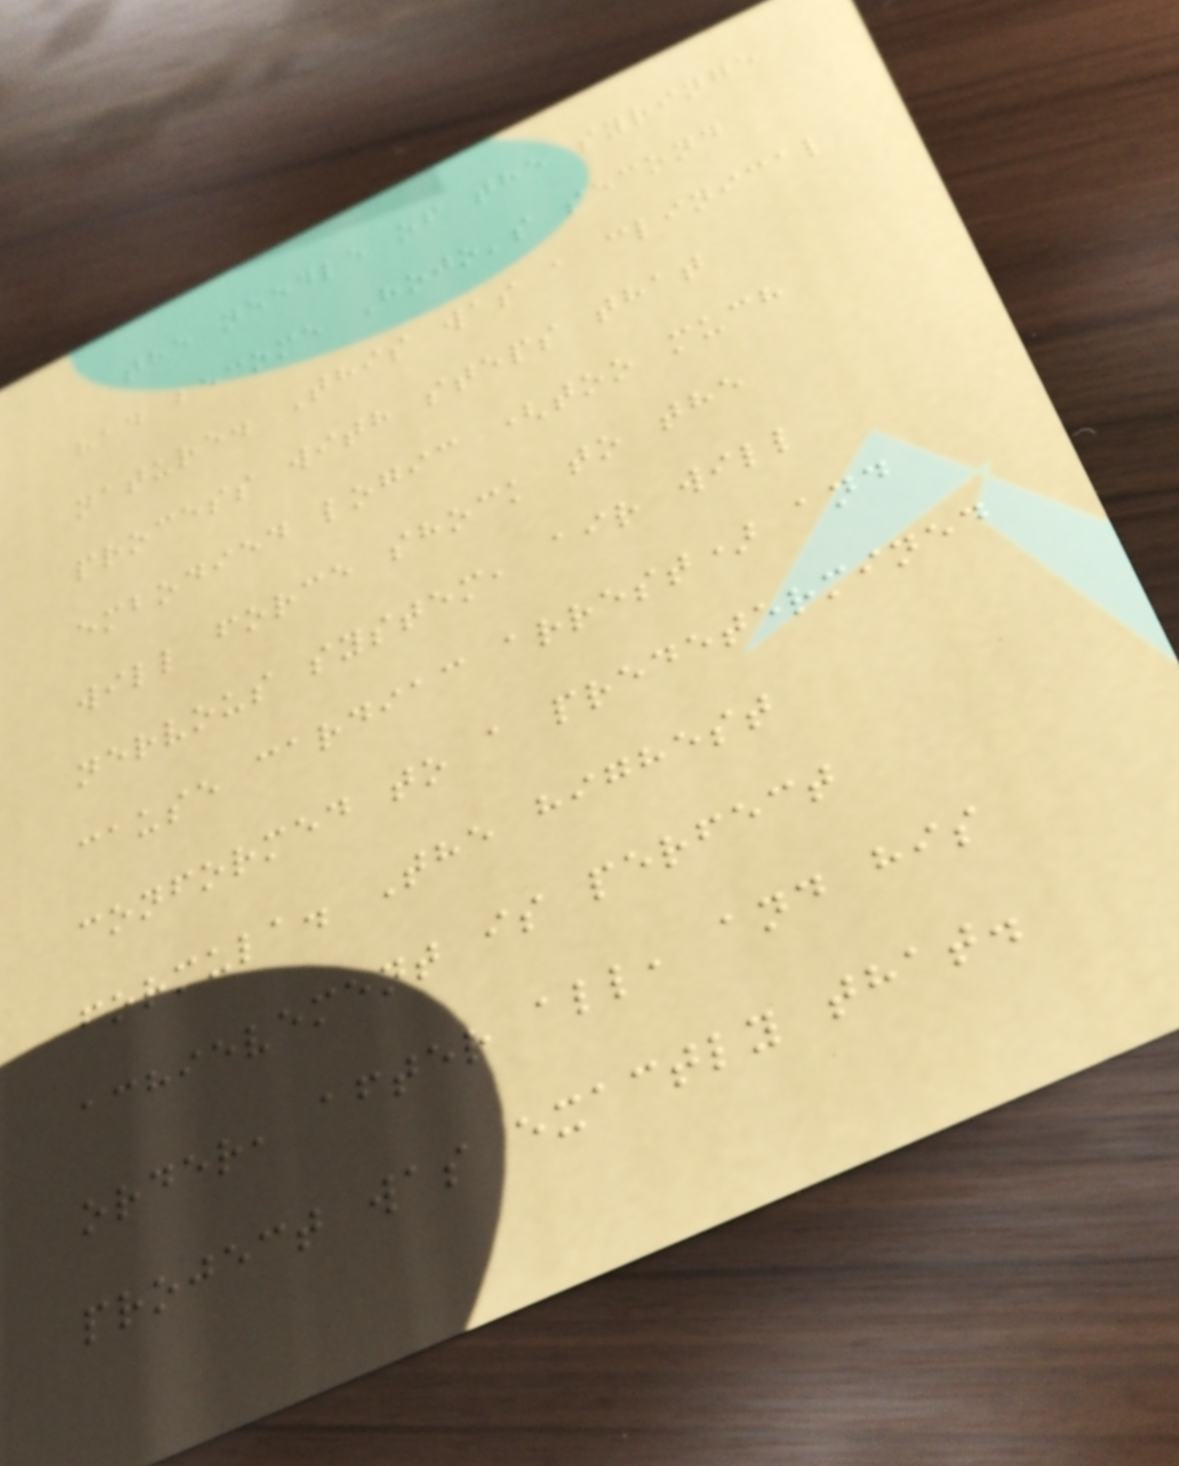the needle of the syringe
had become Hojo's second
nature. This was a clinical
process with steps that
embodied logic (too much
will force shock to the
nervous system, air will
cause cardiac arrest) and
conformed to a predetermined
formula. The highest
achievement is perfect
order, after all, and his
project was exactly that.
